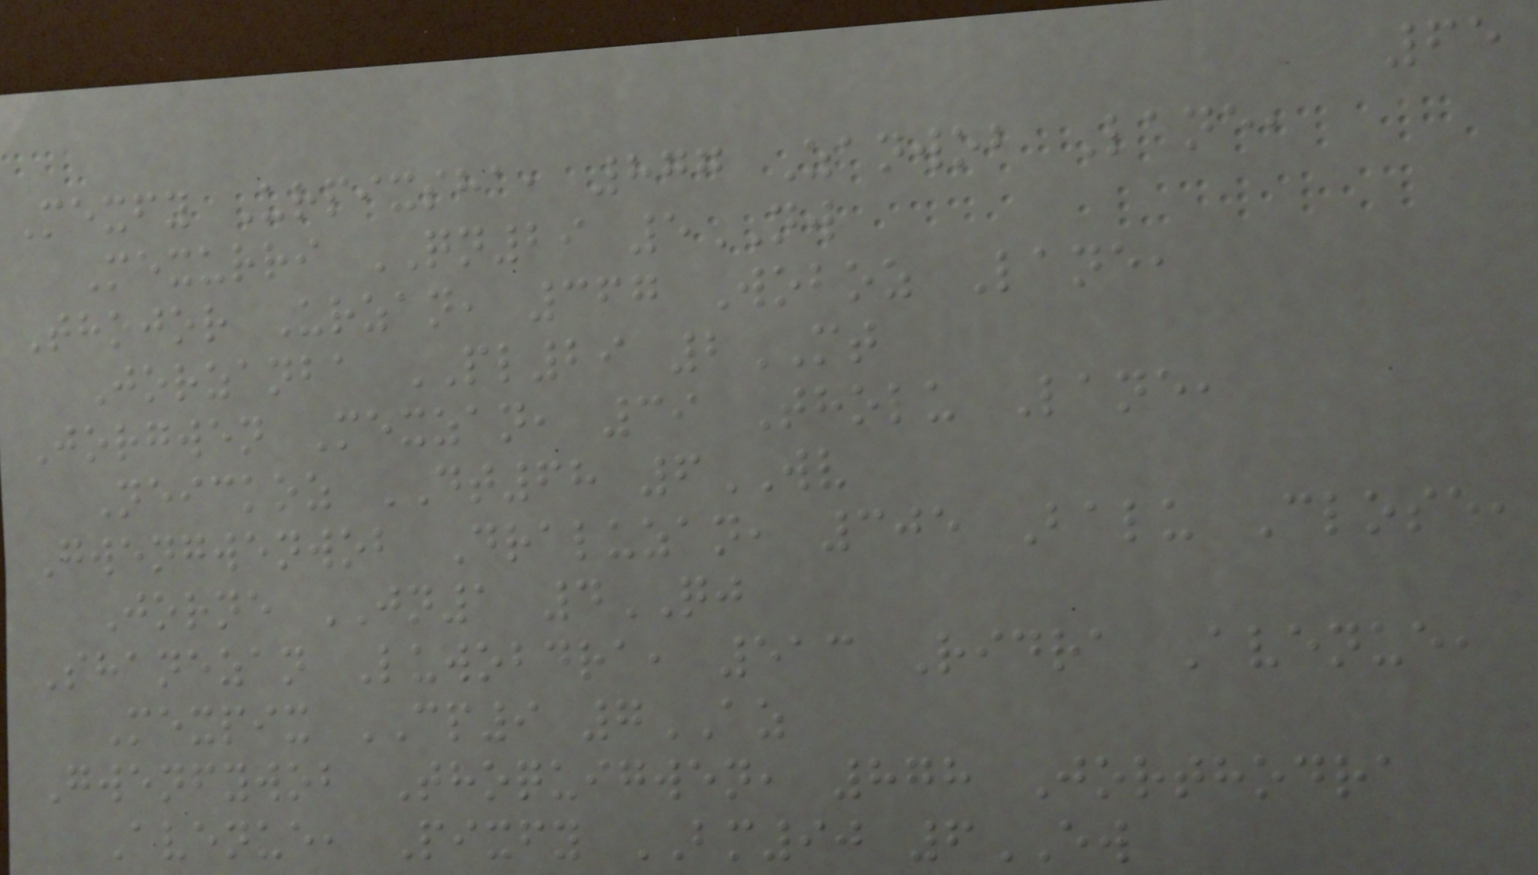65
Mexfy Urpixsha, 877 Zanwob Lane,
Mexurri QN29 5NW
Thojor Urzan, 367 Woboz Lane,
Jorzanba PL29 2MT
Jorgwen Mexzan, 39 Tholu Lane,
Neickoz DT68 6WV
Gwengwenwob Draluzan, 305 Balu Close,
Jorne JN1 4QJ
Shanezan Luwobdra, 513 Ridra Avenue,
Mexpix CP9 7AZ
Gwenfywob Thoquigwen, 878 Jorthodra
Avenue, Pixfy BM90 6EW
